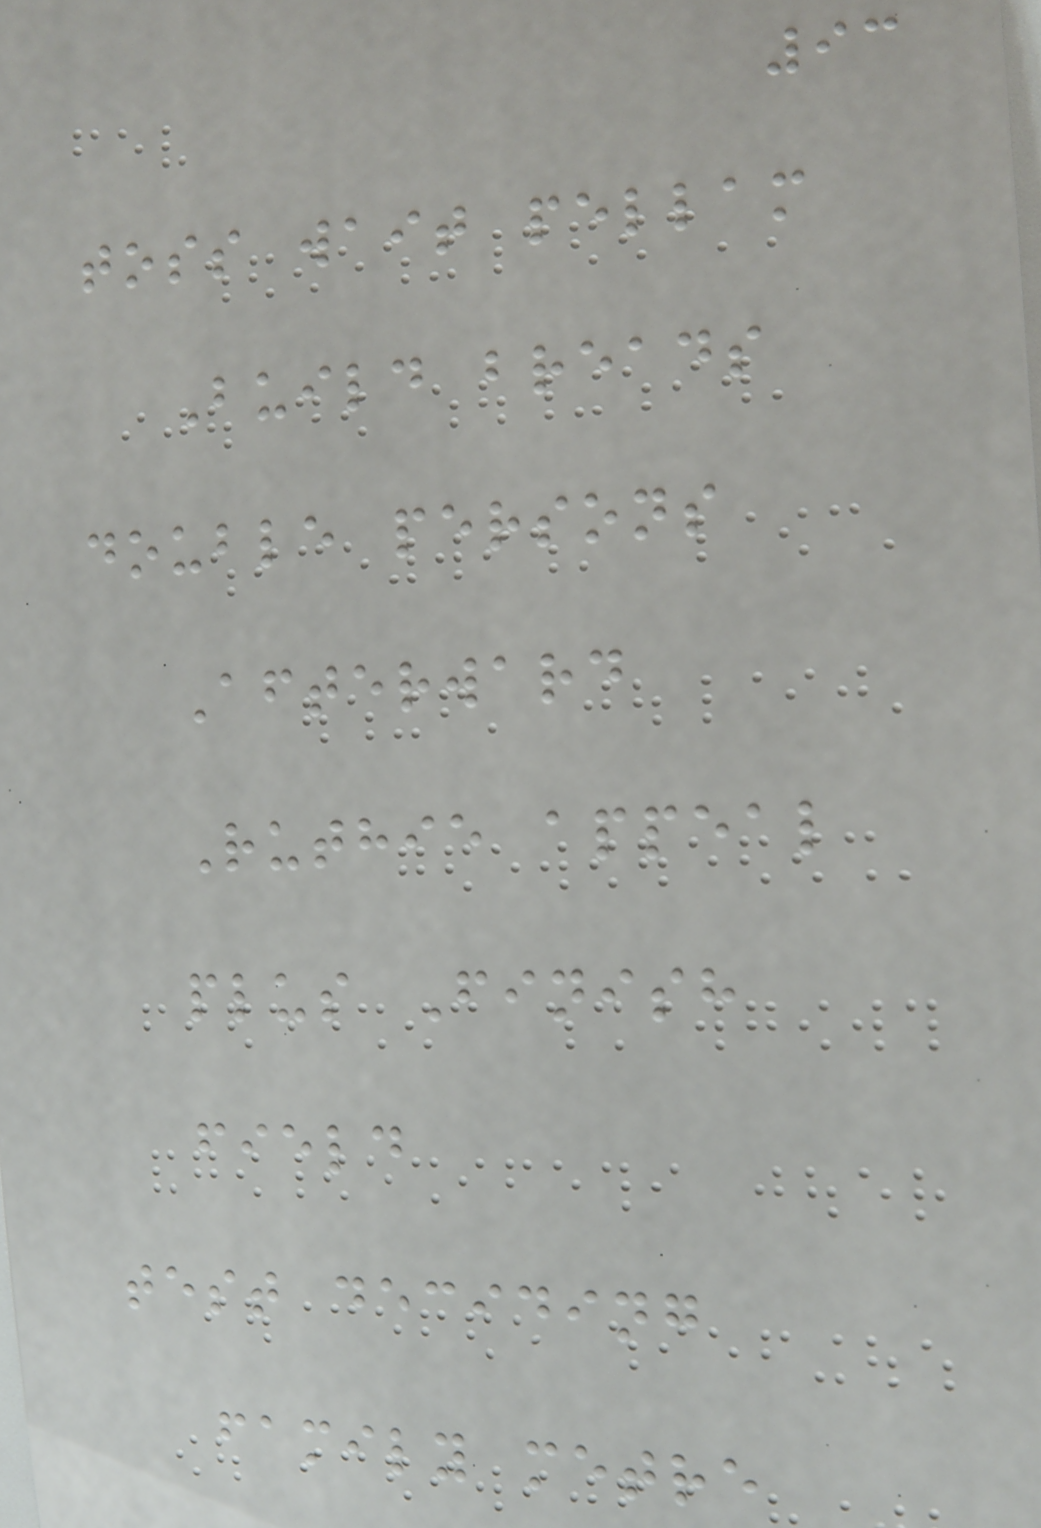93
toss wait pellam
Build breads
double persons
Afterward
Ruthie appeal
plus Finish
field
test deciding
family metre
